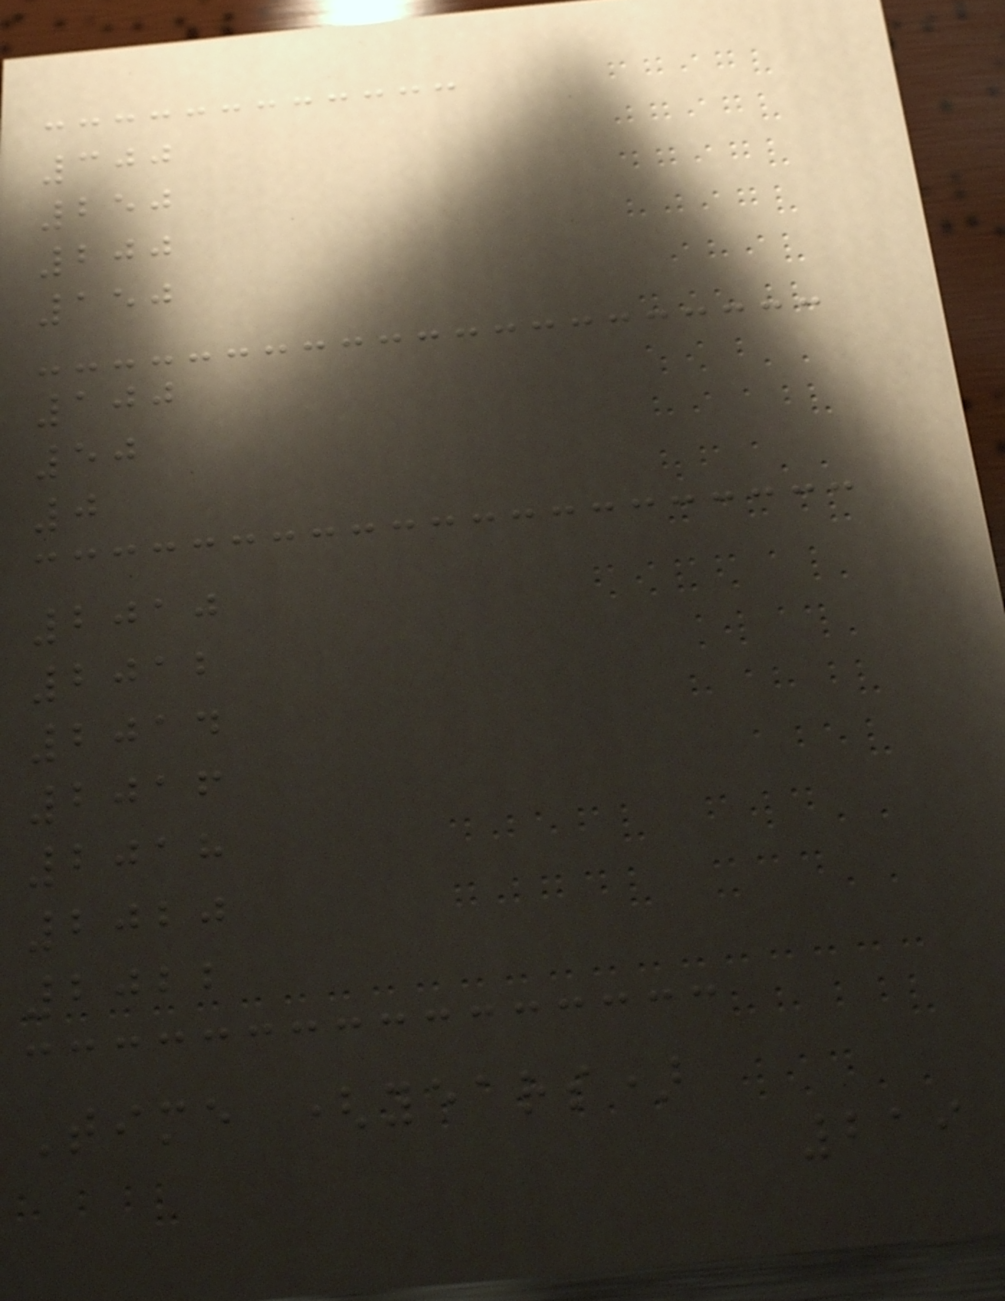300
250
200
150
100
50
0
2010
2012
2014
2016
2018
2020
2022
Time (years)
219
